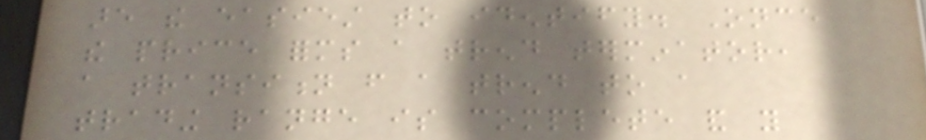are the easiest to identify. Once
the price forms a trend terminator,
a transition from a trend to a
trading range is complete and you
